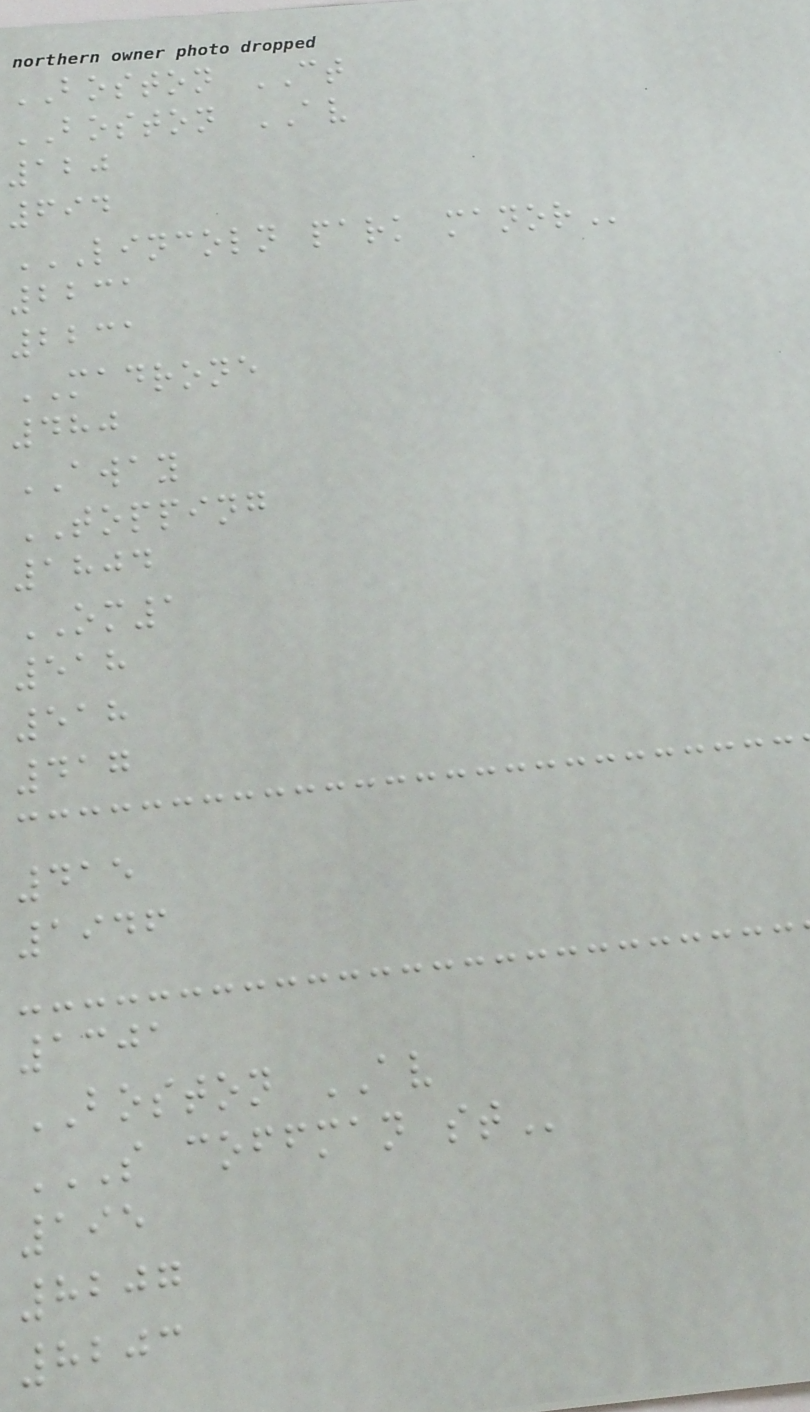BOSTON CT
BOSTON AV
120
694
LINCOLN PARK MANOR
2231
2231
MADRONE
480
AWAY
TOPPING
1804
OM1
518
518
417
415
1946
1301
BOSTON AV
S COFFMAN ST
195
8207
8203
